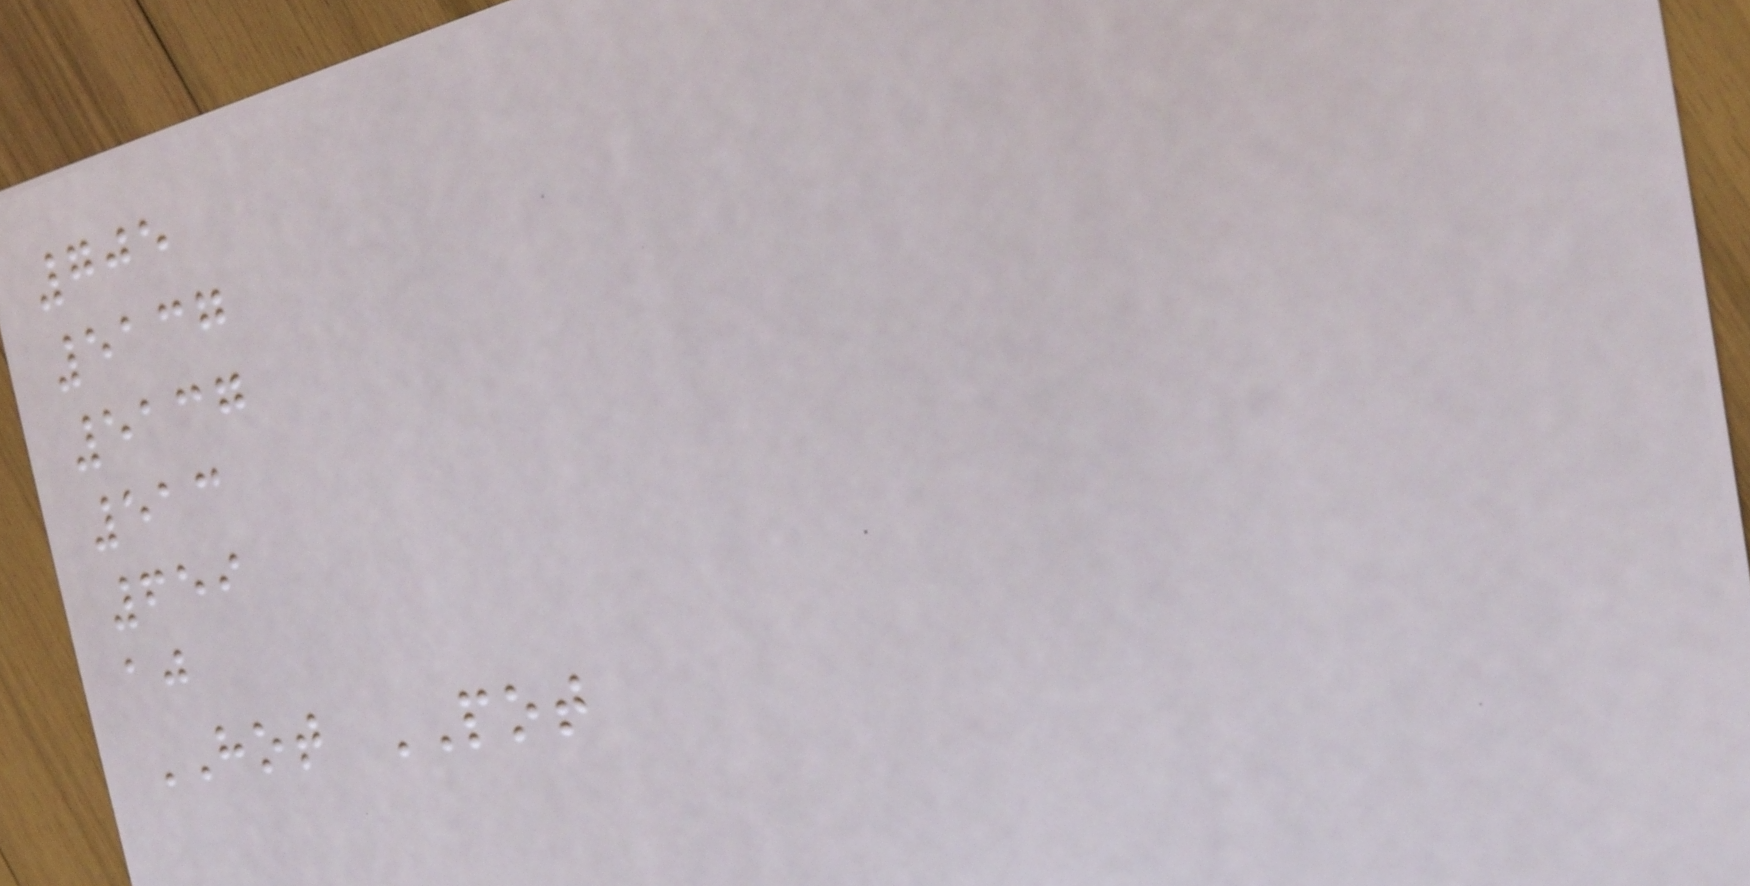705
5137
5137
513
659
aj
HOT POT
